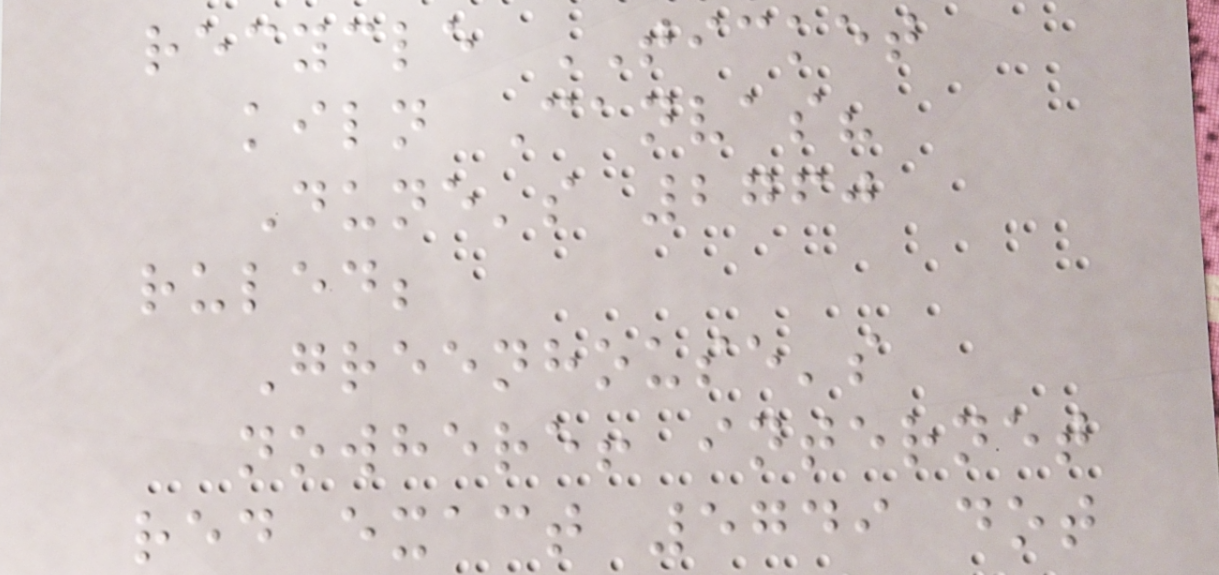recycle TICKET
kiln Canvas?
Dune's 2760
ruled;
Greenhouse's
nowhere! internet
red exact 5749 dot
